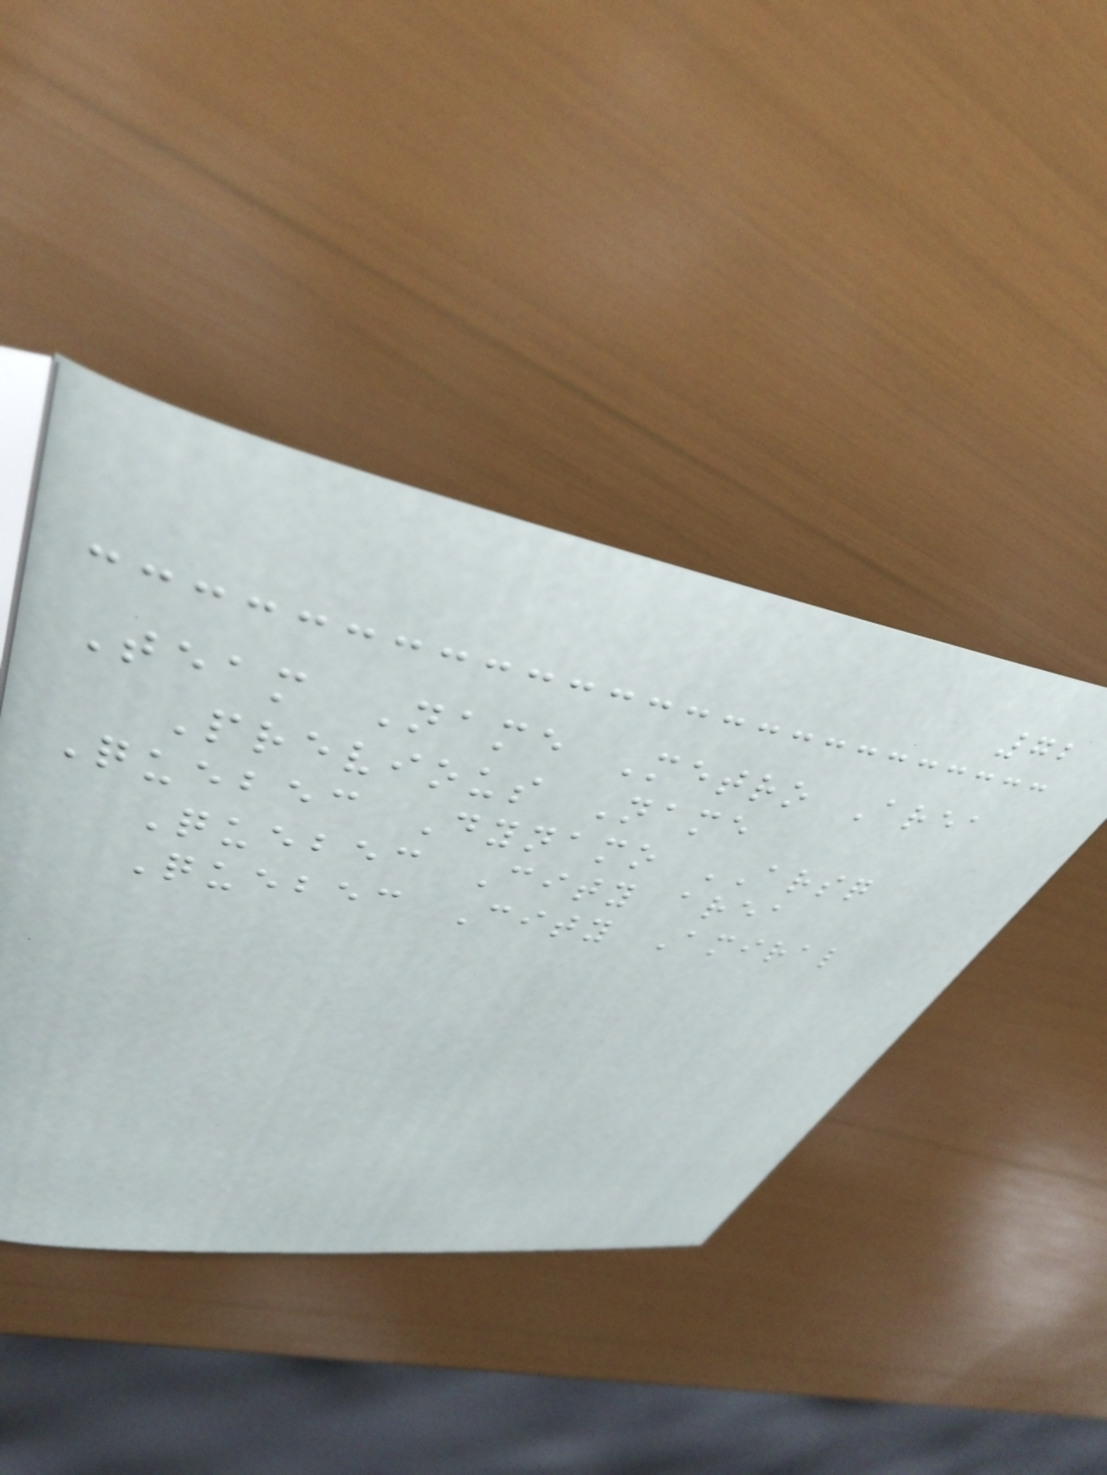72
Team Name Metro Area
Previous Name
Quebec Dynamo ARSQ
Quebec City area
Quebec City Amiral
